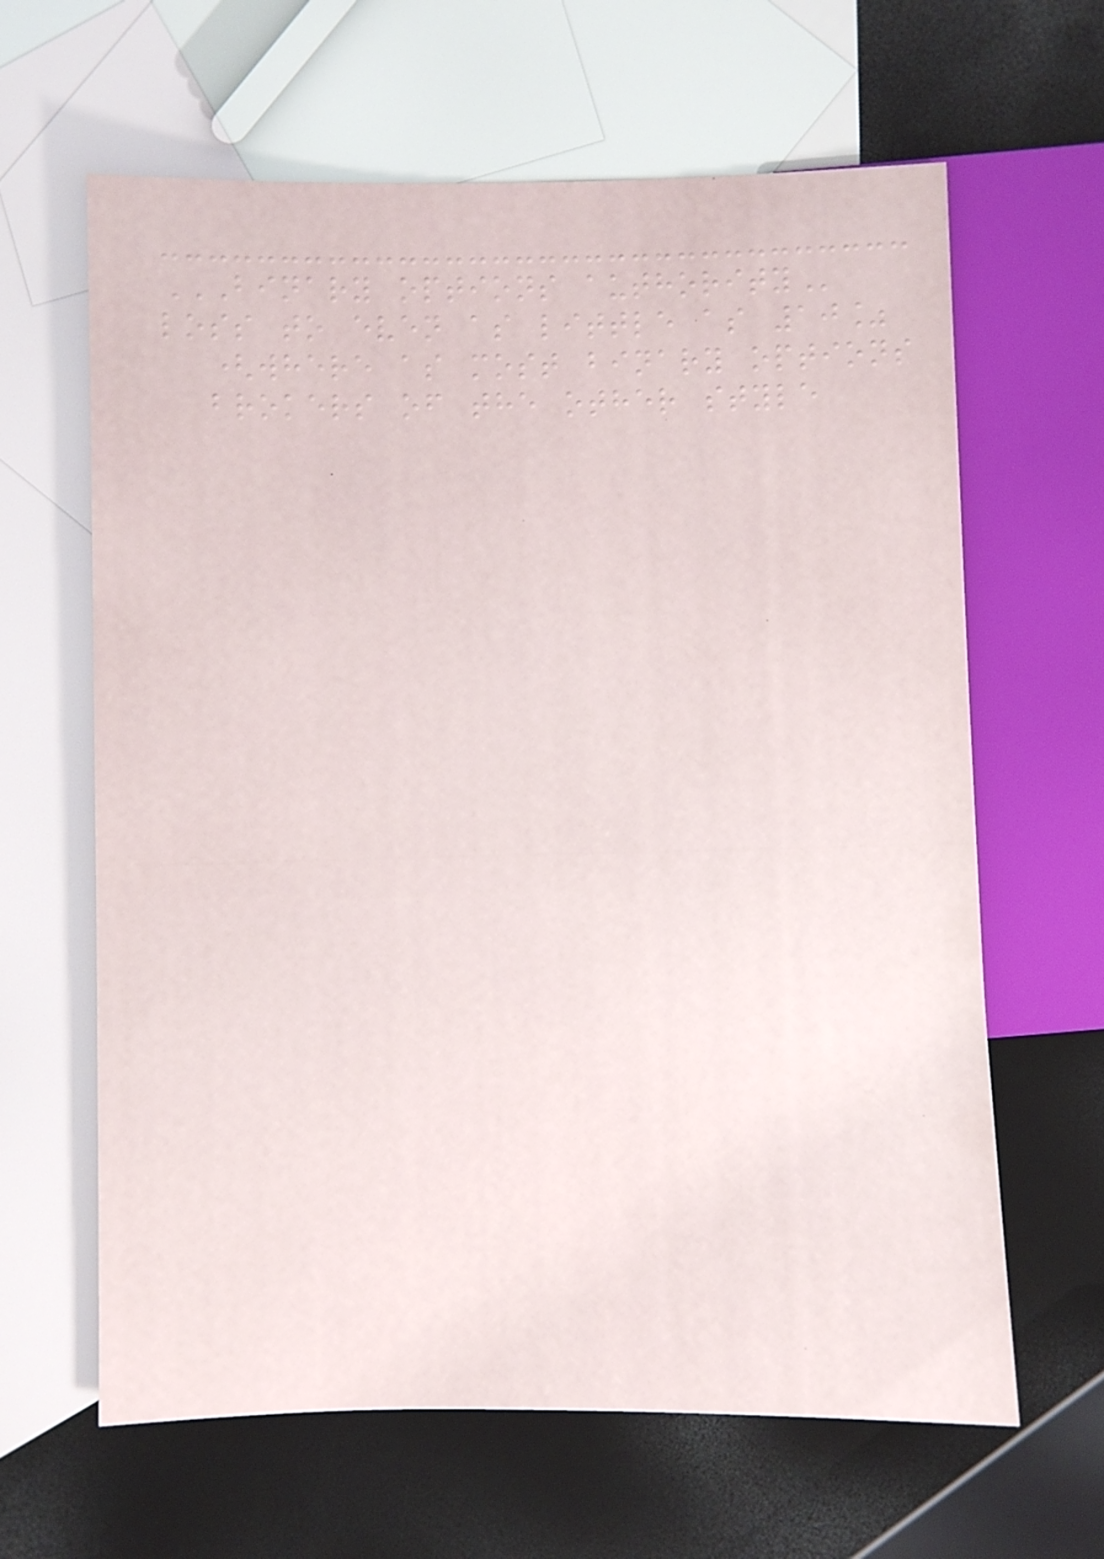BINARY OPTIONS AUTHORITY
loss to even as little as 10%
(where as most binary options
brokers of the other style
